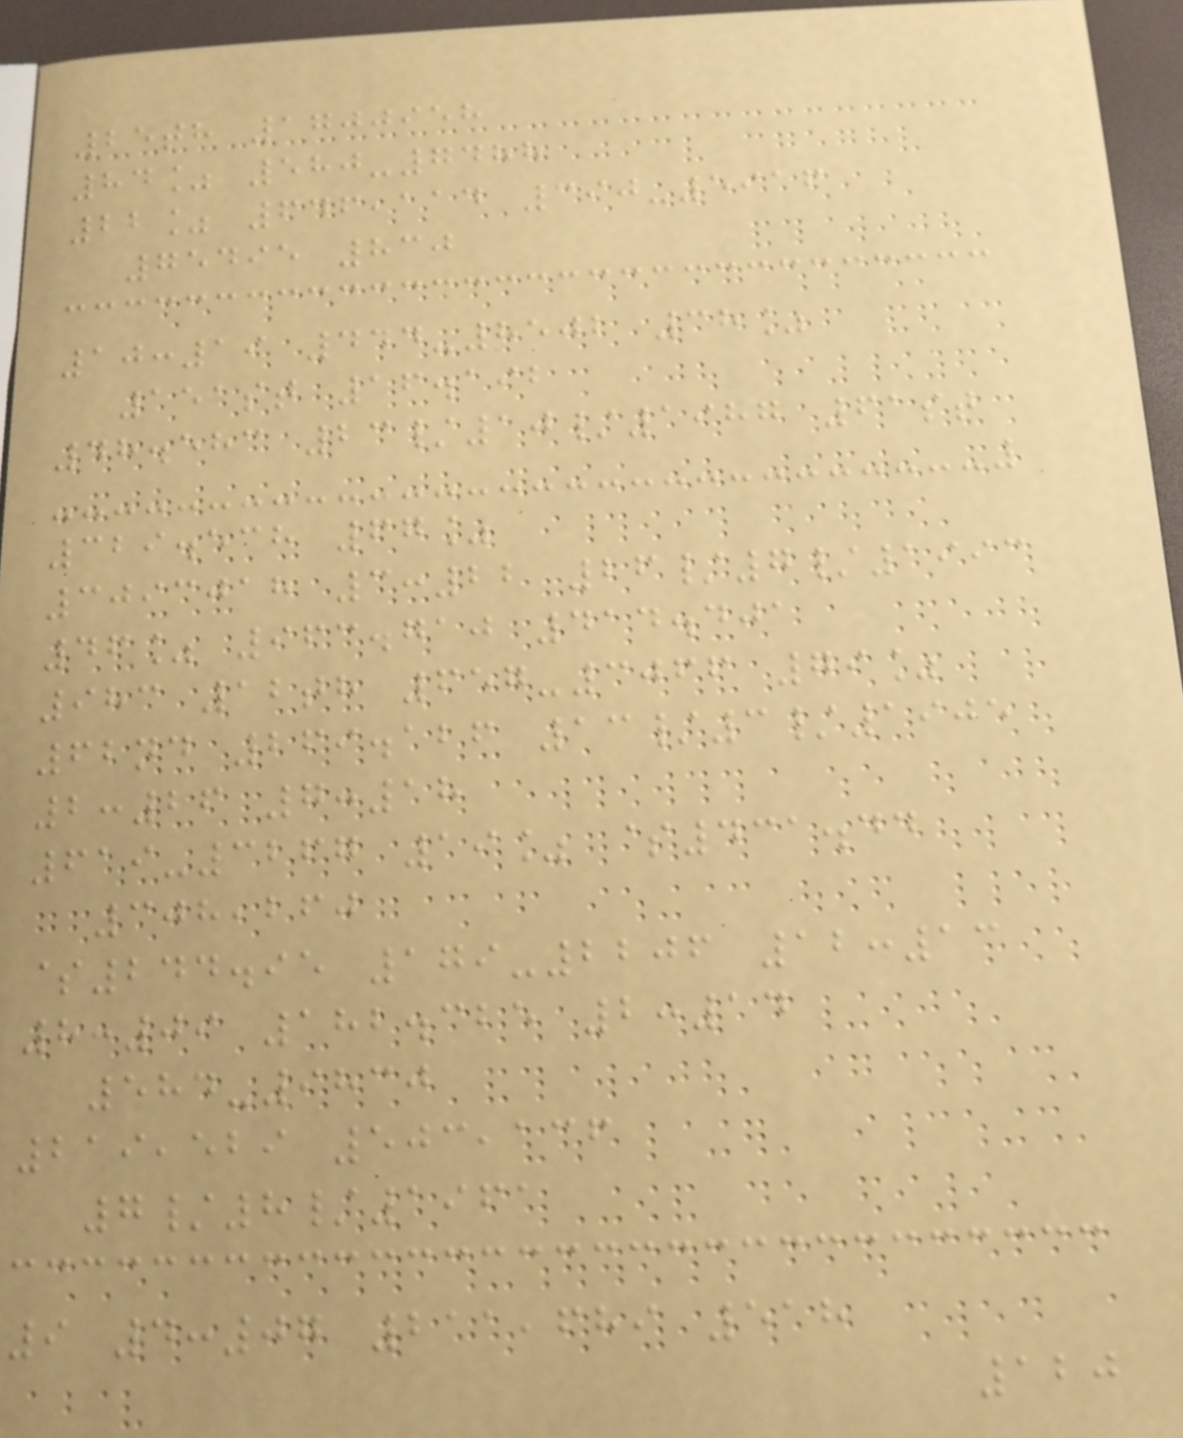25th 1700958
84% 580-7488
22% 646,114 390-5916
75495 830
10:19 444-8502 38%
151st 16.192
48.583 23/10/1987 61st
329.538 67%
3093018 3:22 26/7/1993
46% 963.710 414.401
983 12th 657-3066 79%
62nd 269.126 13/3/1905
2:26 7:18
619-3267 19% $431.44
308,260
$244.95 179-2206 12:13
8:09 182.325 2:14
584-9830
219,529 503,136
7/8/1961
9 4:07 211,689 518
120
